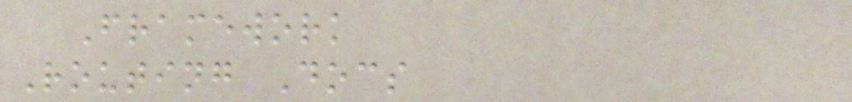Framework
Routing Docs
